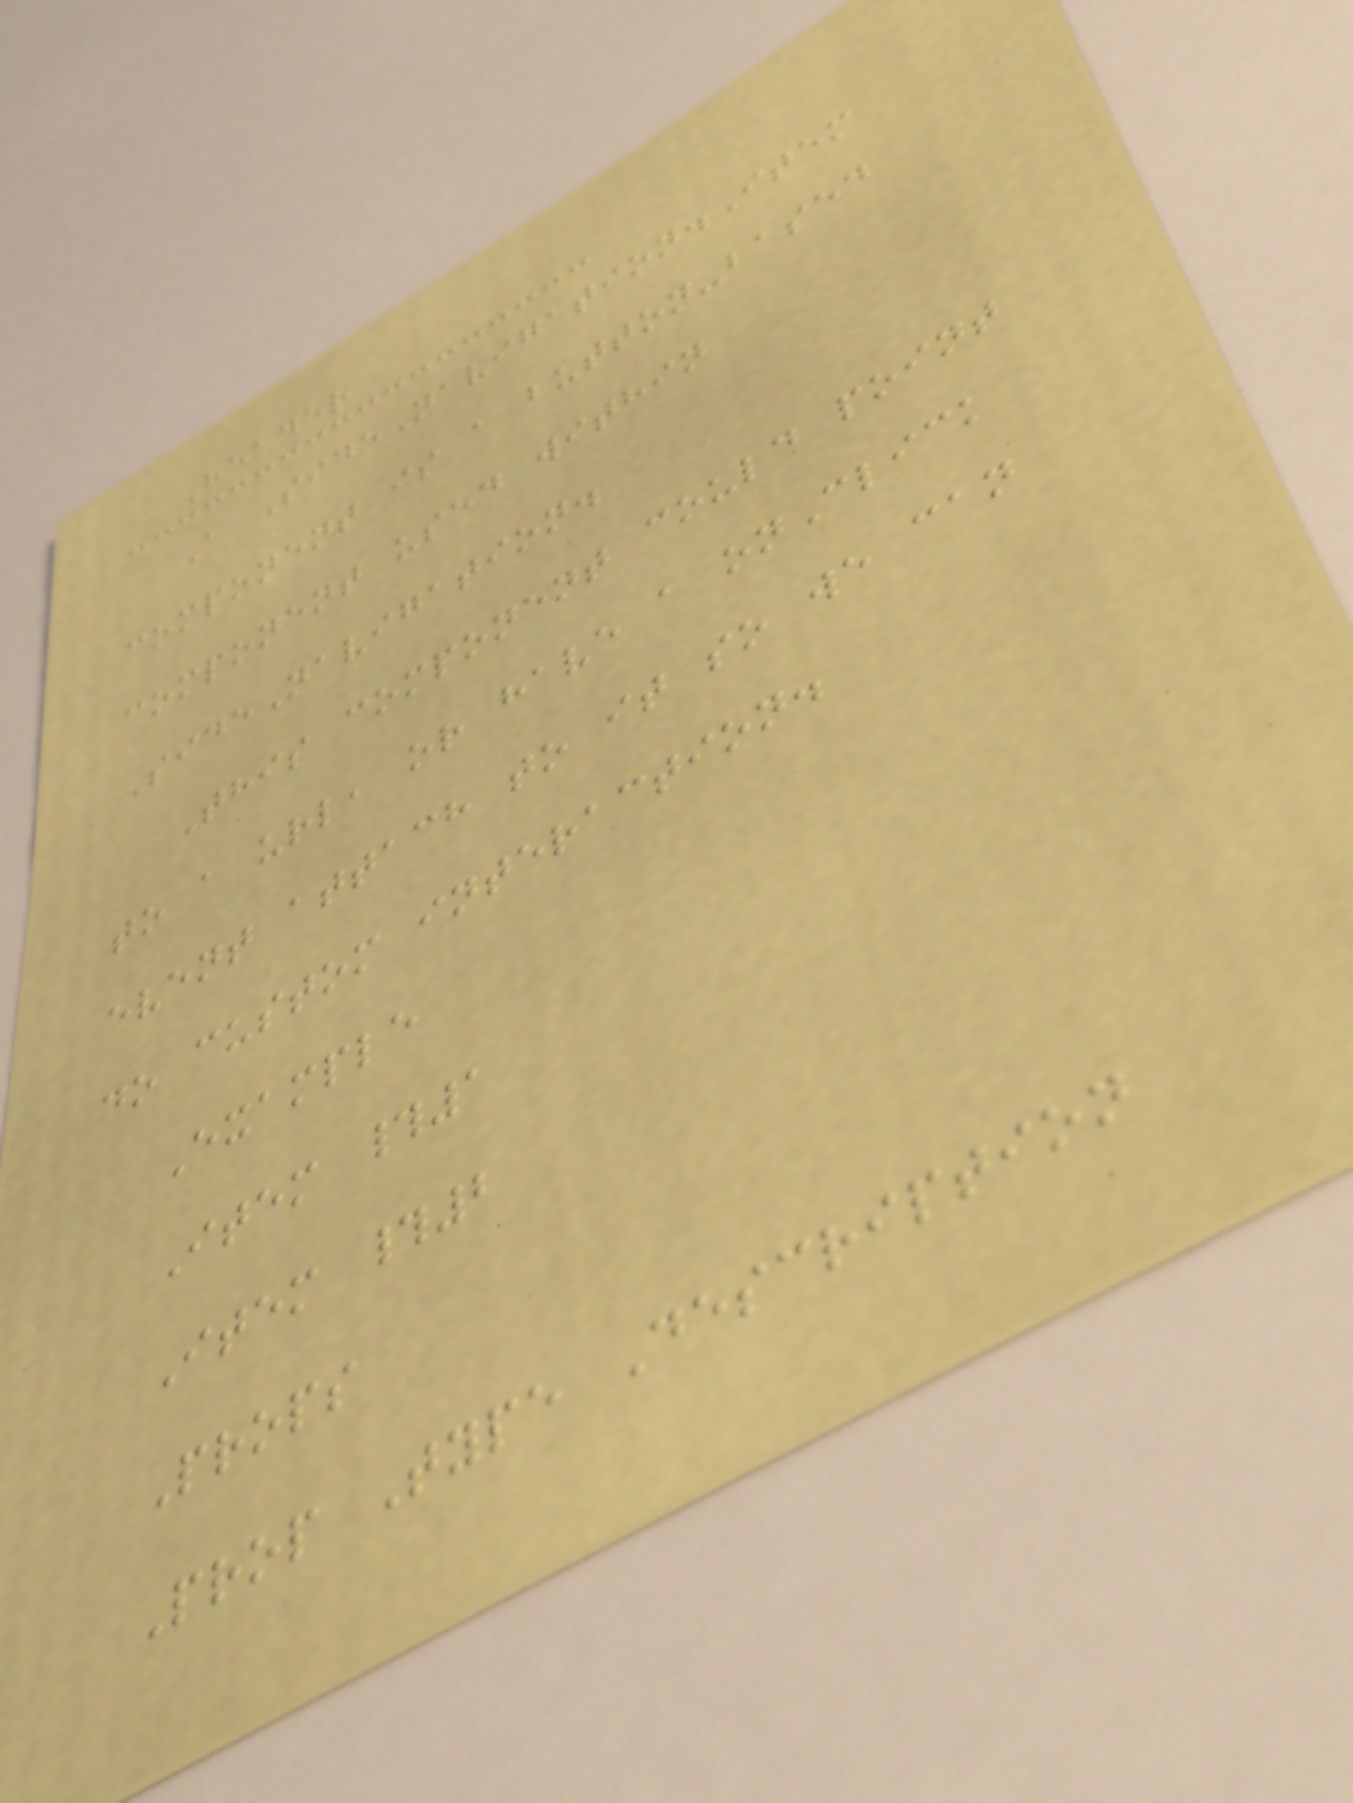Header
A SideNavigation.Item
component is a button-based
component used within
SideNavigation.
This component could point
to a url, or have a onClick
event attach to it so we can
do custom interaction.
Example
Item #1
Item #2
Props
Prop Type Description
